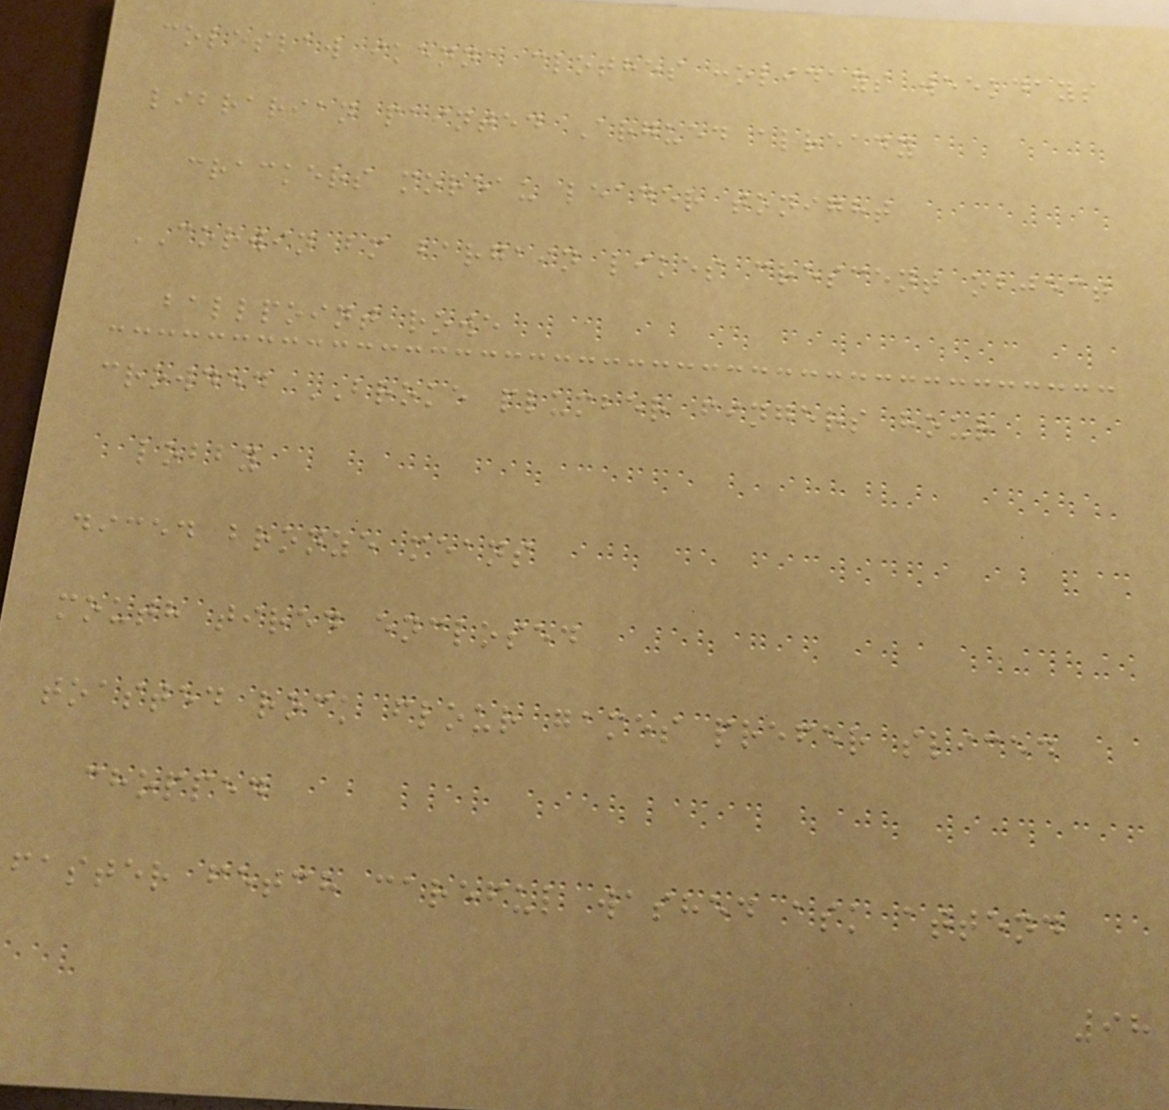coleslaw ikenna clothes holidays weekdays
librarian painted Argued already
crackers moreau leader tonight
CORWIN bm bargain likes crescent object
ballpoint rowe
crowded BROKE plumber fingers hour
lobby
diced bronze means
mouth tired enclosed
toasted rock flour games prefer sliced
chopped
faster fetch careful washed ask attend
98
